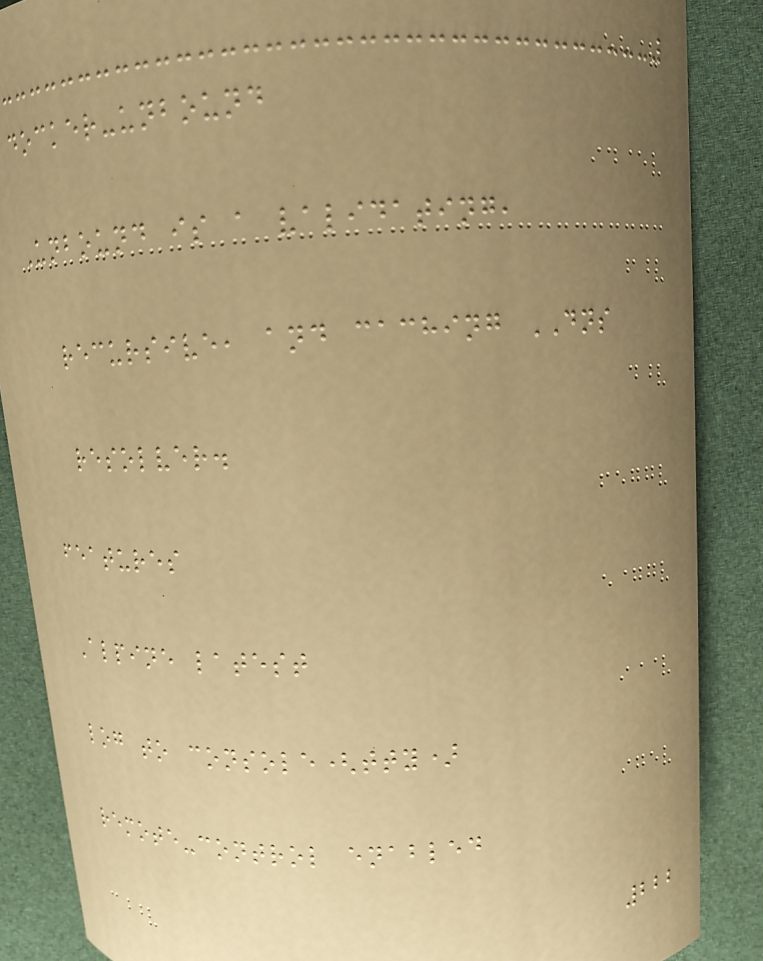docker-unbound
Unbound is a validating,
recursive, and caching DNS
resolver.
features
Alpine latest
log to console(tty)
remote-control enabled
222
